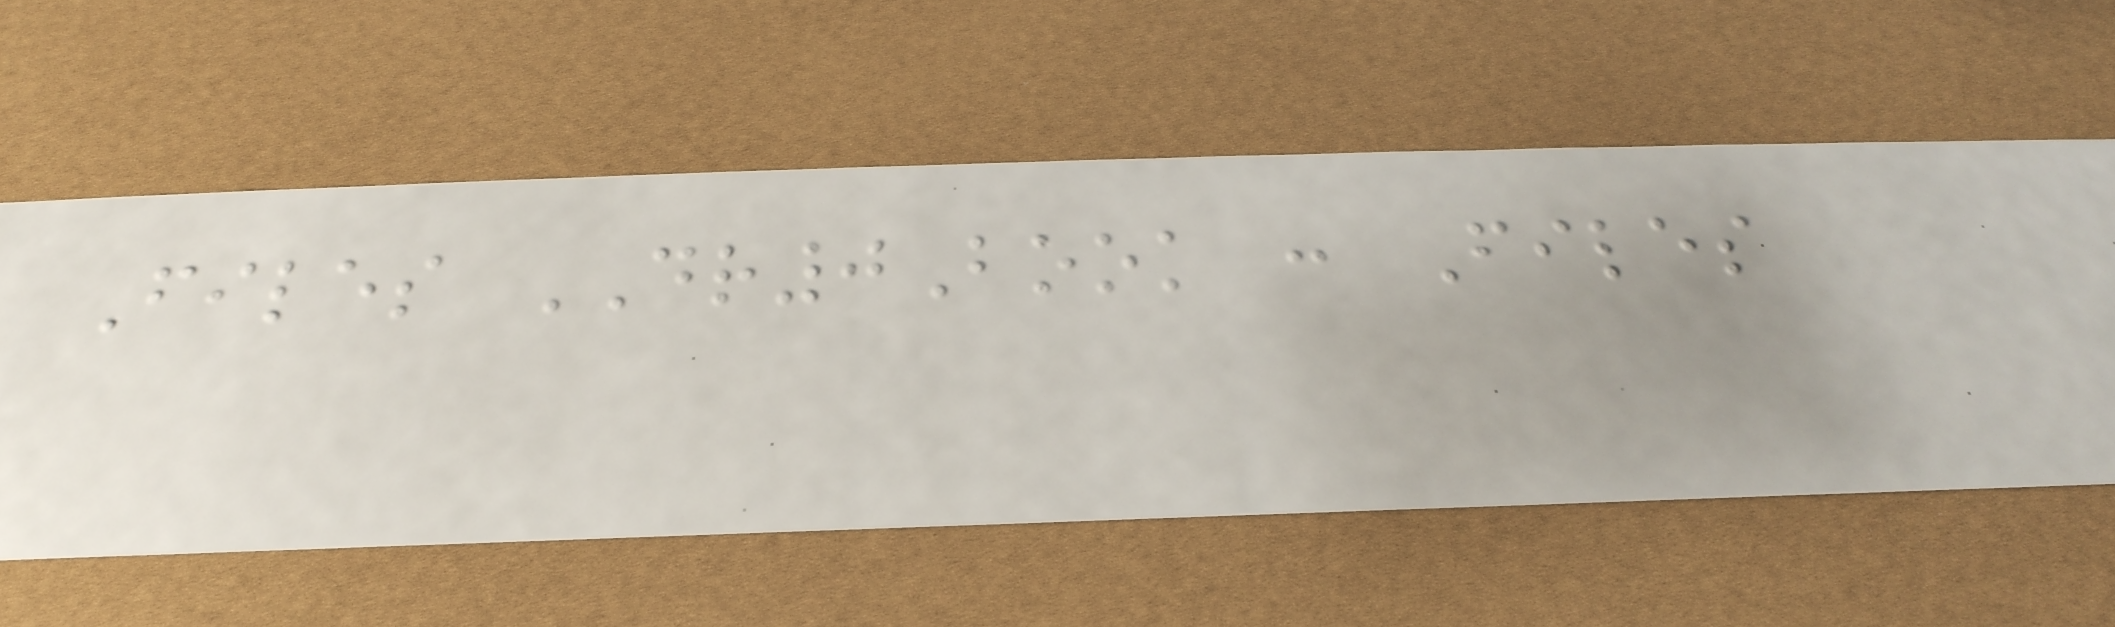Files DR0Book : Files
